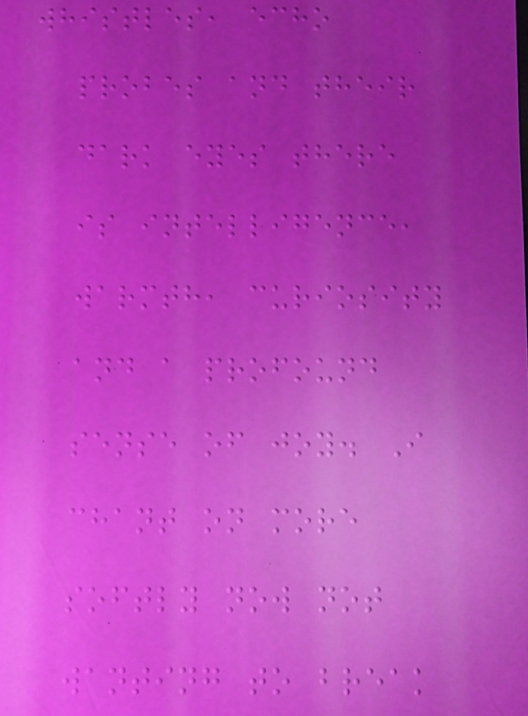whistles, echo
probes and their
dark eyes there
is intelligence,
warmth, curiosity
and a profound
sense of joy. I
chant on more
softly now not
wanting to break
